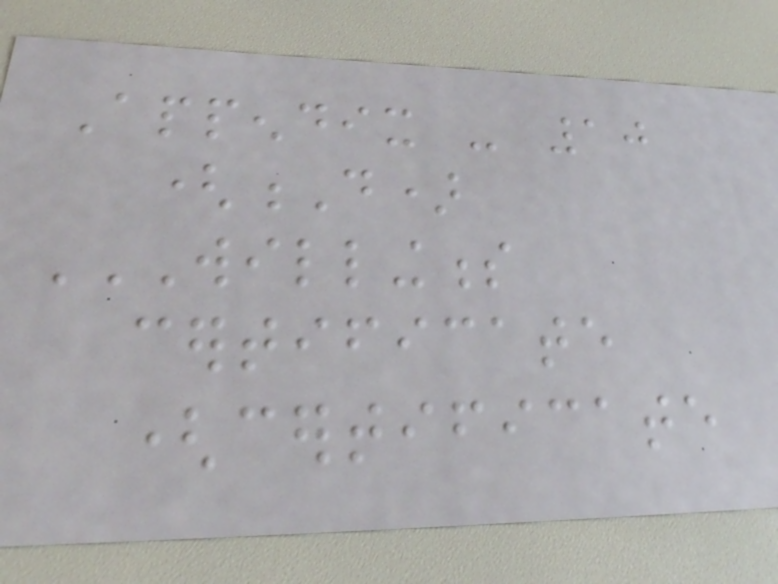Appendix - 10
(D)
WILLINGNESS
CERTIFICATE
(CERTIFICATE
